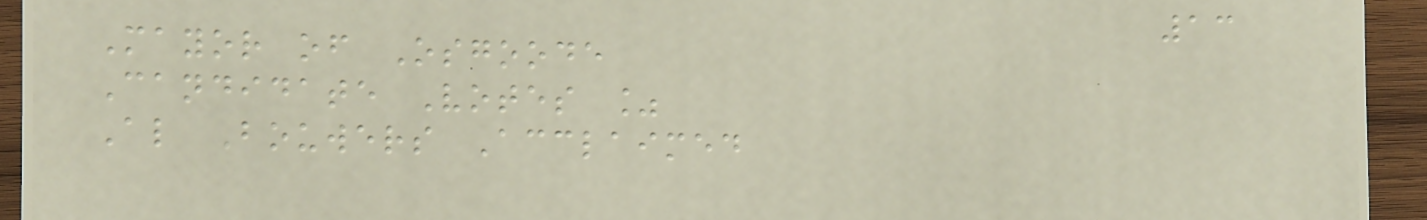13
Mayor of Osgoode
Candidate Votes %
Al Bouwers Acclaimed
